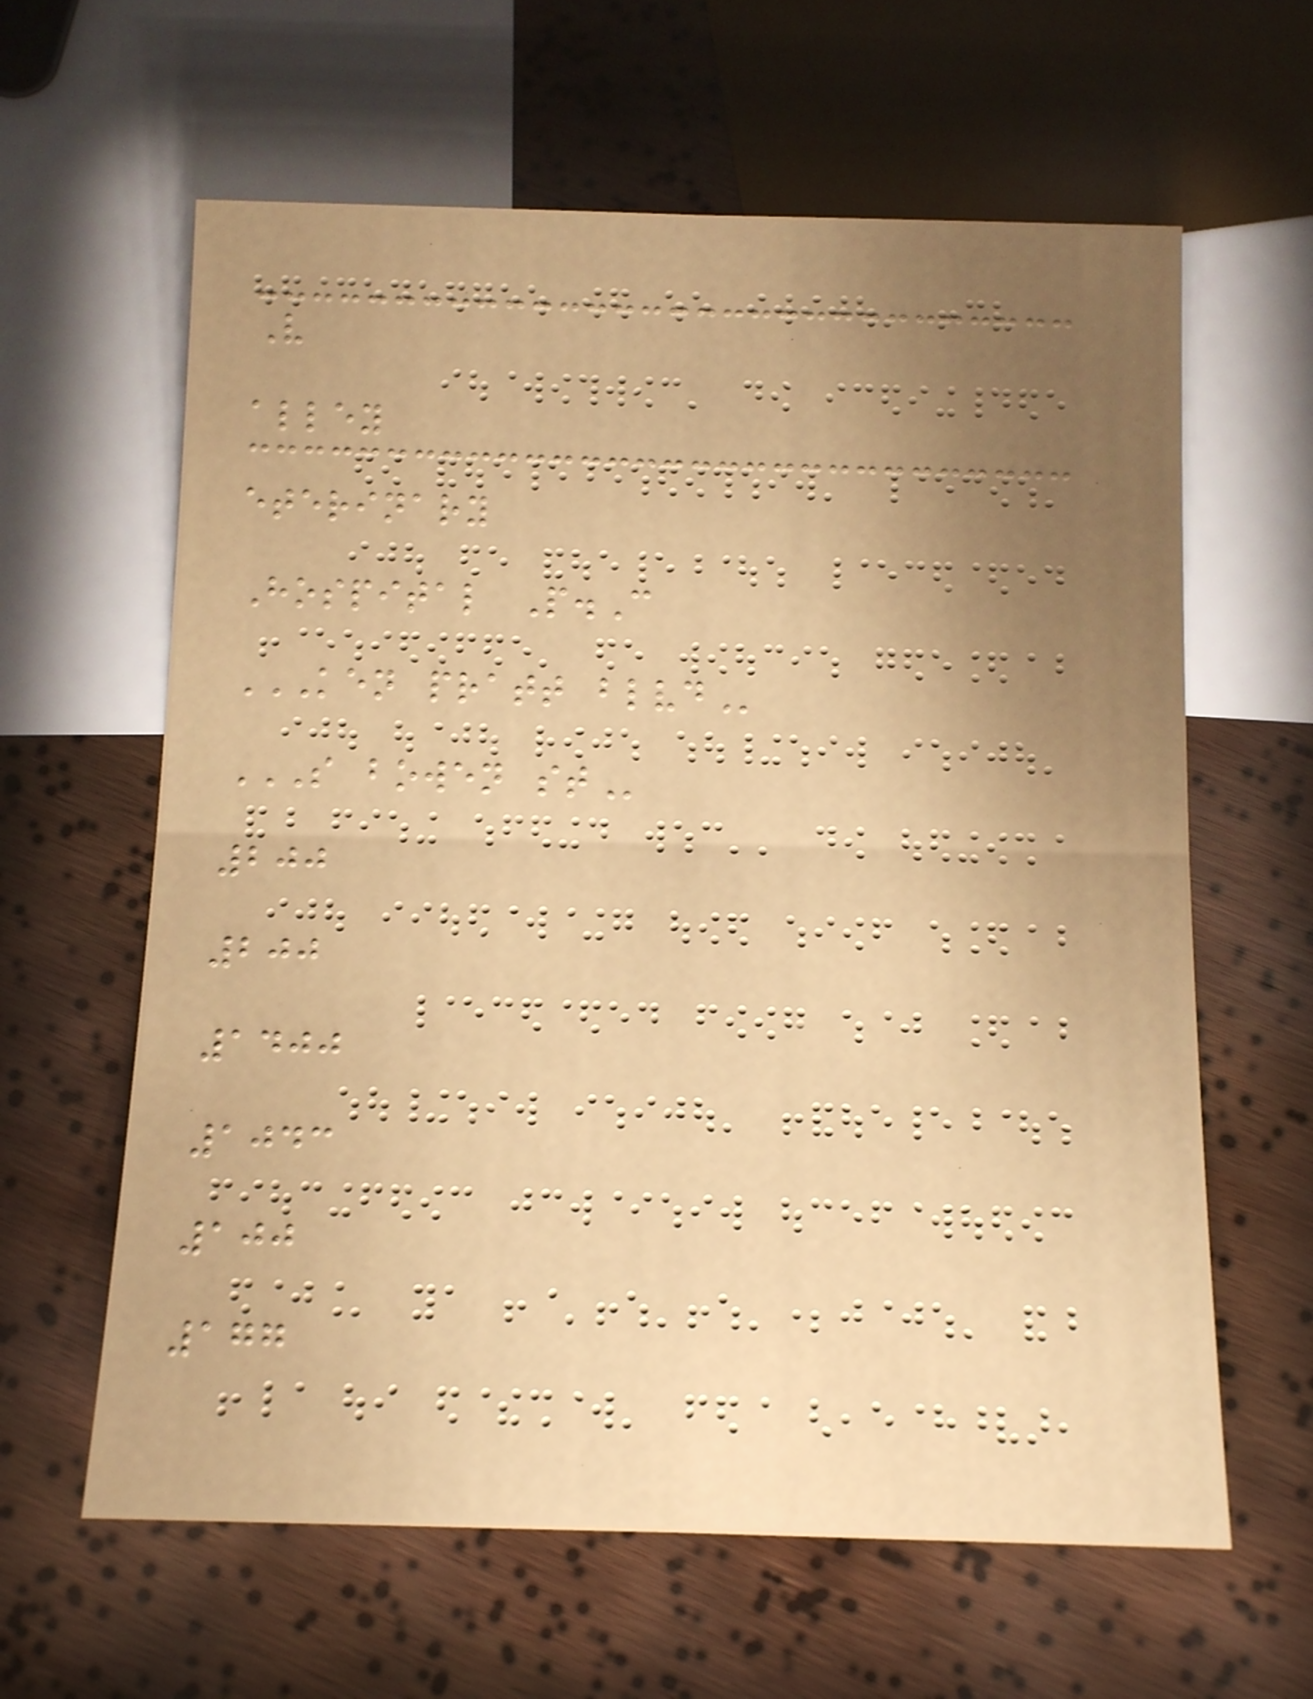V
alley
eterinary
Hospital P.C
KEN PRATT BLVD
S BOWEN ST
200
200
1400
1043
100
177
